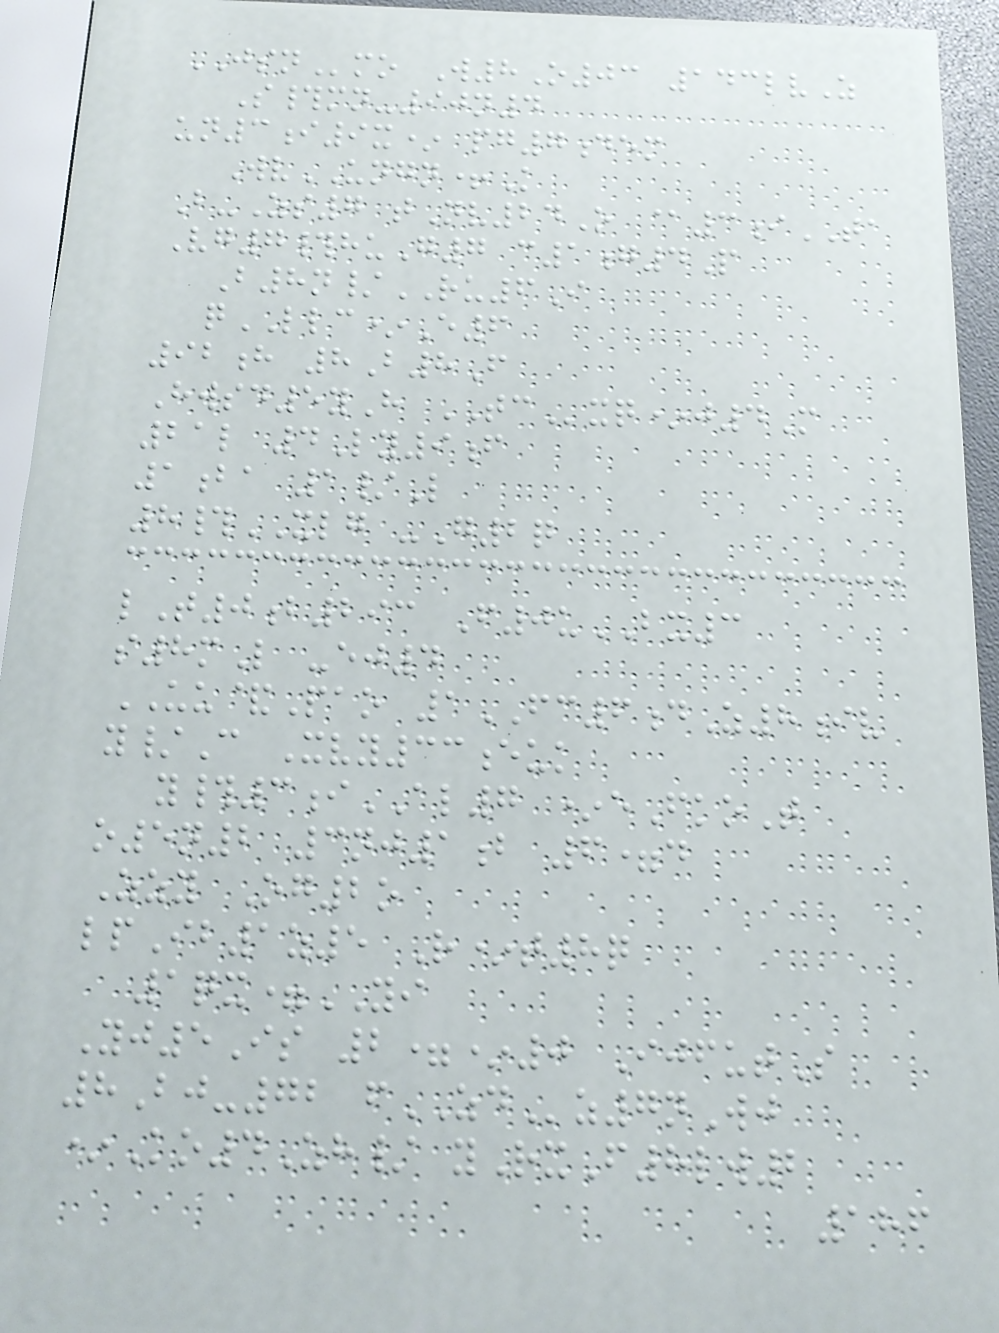JSNmo W8O03 143lvZ
S#mn-90n4
un3i9x* pg7dem
WvUNGN+K
B-Zs7 tNv24O @3iTA
Vg7#huG7 c1g4P
B8n/RU6I
qLLC*E6
92h 8B8F
Hwsd5yH TCxq*j4M
21l 4Ly9f
1ba 1/L
8#XLG -G2q
lT0b293 F0uBX3
s8mL -ej4
UU&Pao 1FC6dZ8iv
y/C Xvy33euk
y#3iAL7 *eFkoT
o5n2 3nj1b 6=d
Zzy Og2o
lpIb1z5 R*t8q
1qx=YI
Yj5Is 2=*0 IjfutS
8Bj-72 fZDz7nWj
*Ko4Zh/ yRxF8lw2
186
